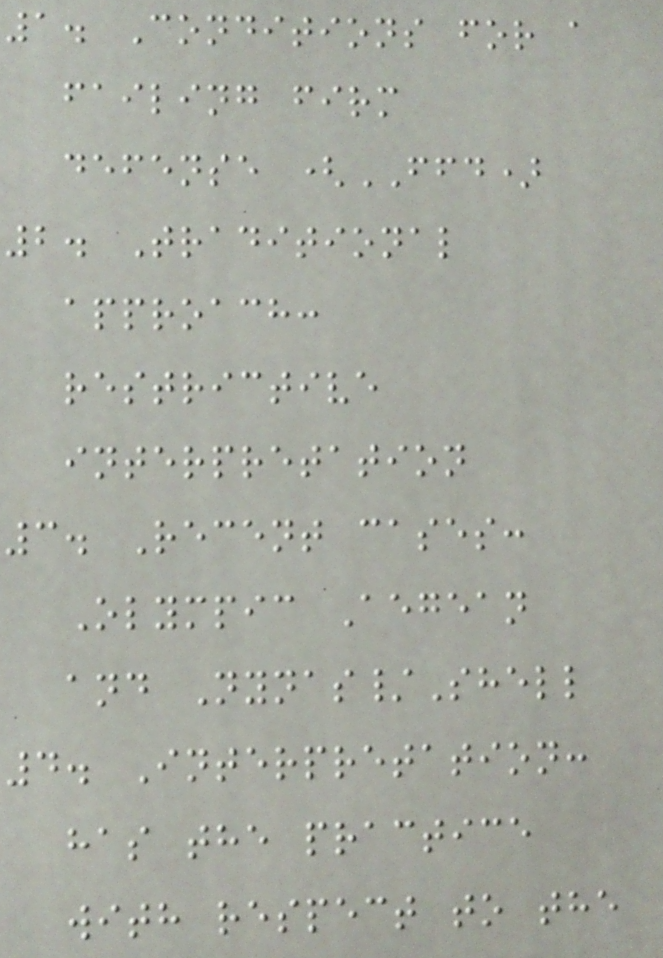1. Conditions for a
failing firm
defense (FFD)
2. Traditional
approach:
restrictive
interpretation
3. Recent cases:
Olympic Aegean
and Nynas/Shell
4. Interpretation:
has the practice
with respect to the
